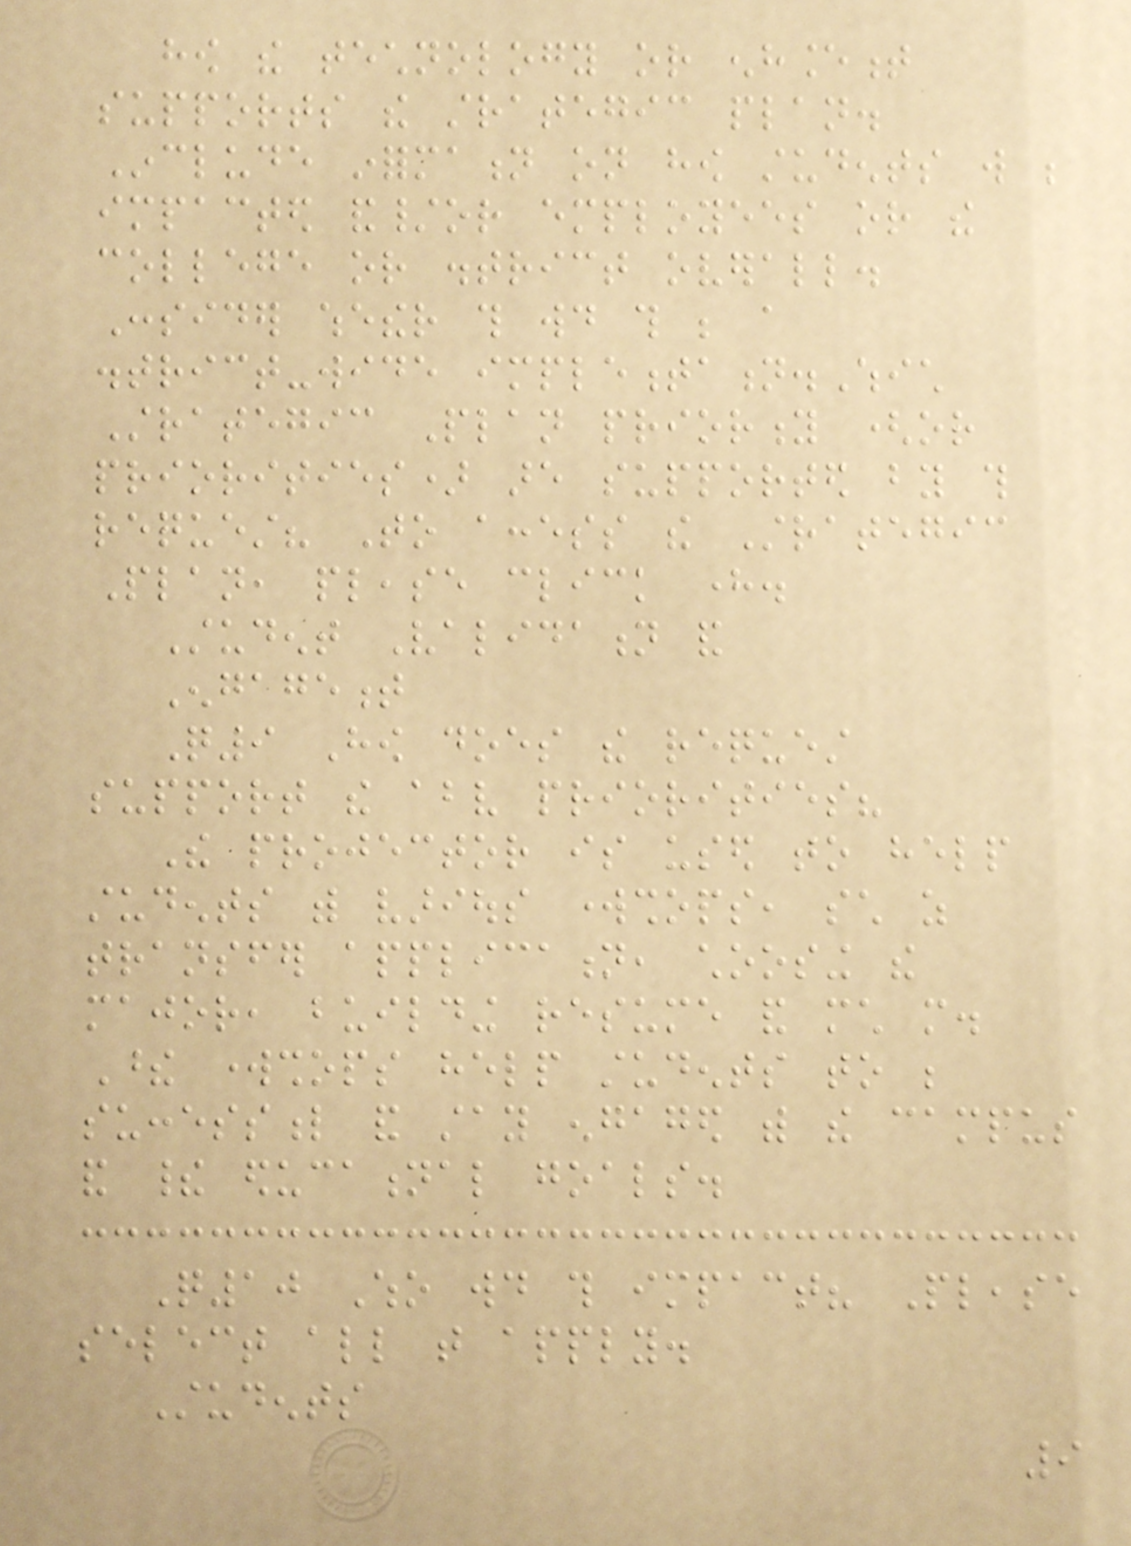how the technology or enhancement
supports the strategic plan.
Include information on how students will be
impacted and/or employees or the
college or district overall.
Consider whether this would this be a
district-wide implementation.Which
Strategic Plan priority (or
priorities) are supported by this
request? To access the Strategic
Plan, please click here.
Student Validation and
Engagement
Q9 How does the request
support the above priorities?
The projector is used to help
students with various workshops, such as
transfer application, choosing the
major, building resume and much more.
These workshops help students to be
successful and stay engaged with the campus
and their educational goals.
Q10 Who would this impact? Please
select all that apply.
Students
9
